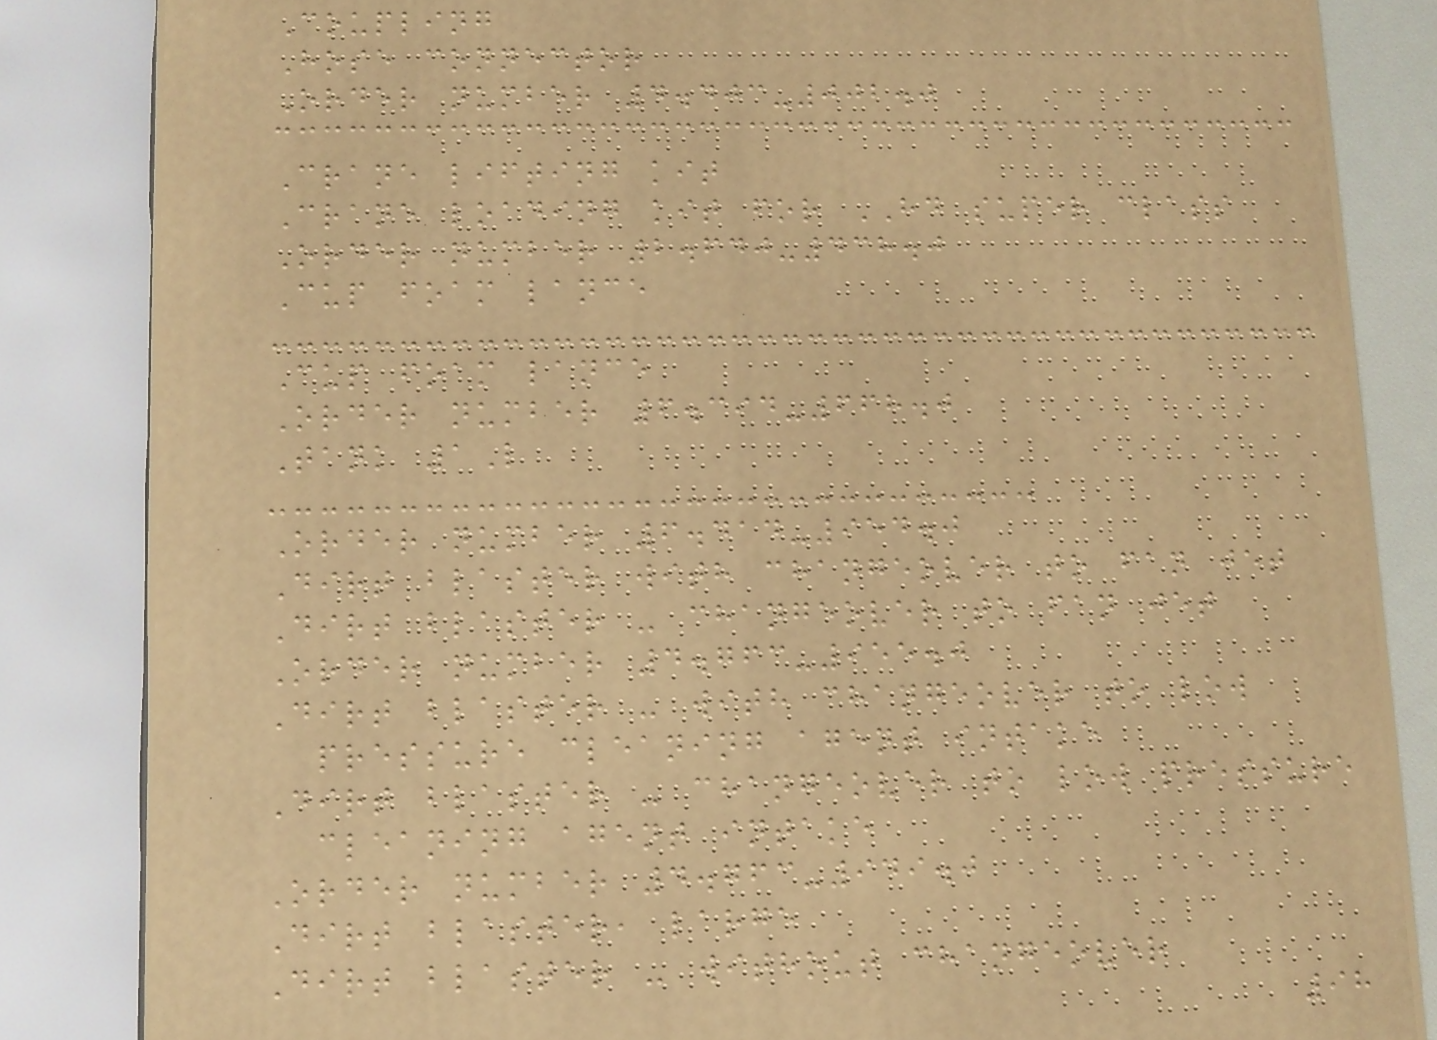Coupling
Hose connector
Order number 4.403-002.0
Crane lifting kit
Crane loading kit for HD super class
Order number 2.640-438.0
Cup foam lance
Cup foam lance
Order number 6.394-668.0
Tank 1L
Order number 6.414-954.0
Dirt blaster with changeover to fan jet
Dirt blaster - changeover to fan jet
Order number 4.763-955.0
Dirt blaster - with changeover to low
pressure cleaning agent intake
Dirt blaster - changeover to low pressure
cleaning agent intake
Order number 4.763-949.0
Dirt blaster, large
Dirt blaster - without changeover
98
